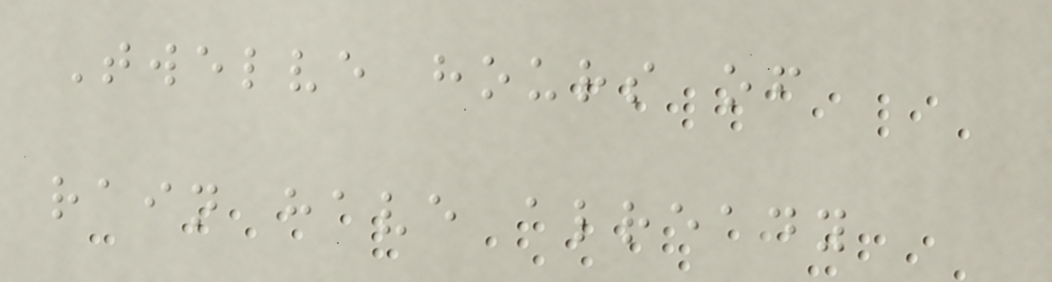Twelve hours of
rain have already
